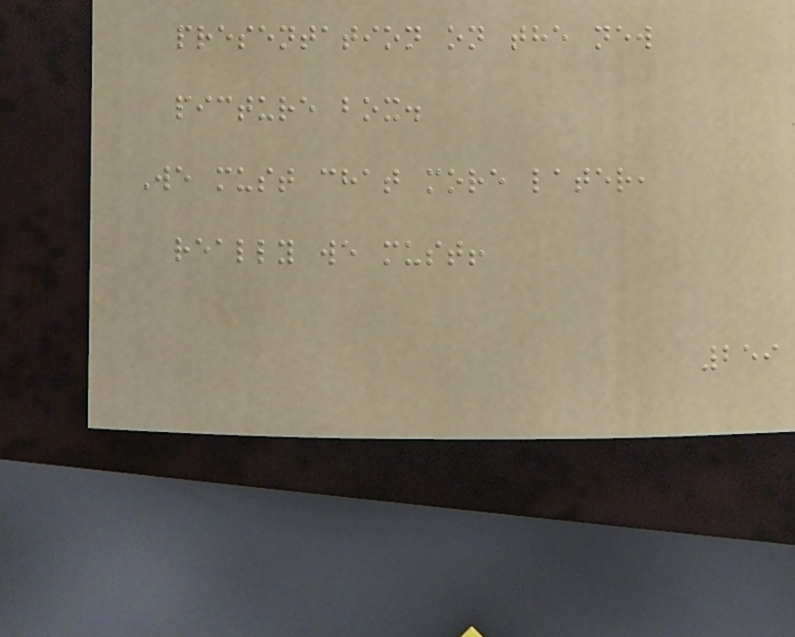presentation on the new
picture box.
We must chat more later,
really we must!
259
